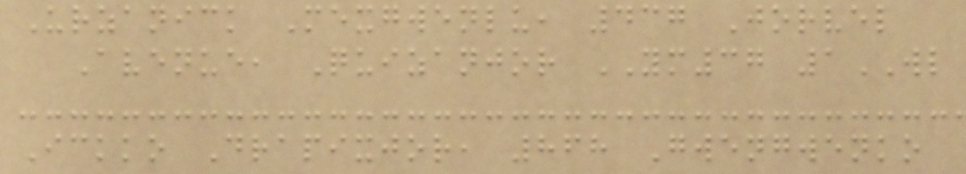Urzanick Mexgwenlu, 437 Jorvel
Avenue, Quizanjor YM37 1WL
Ickko Drapixjor, 868 Gwengwenko
